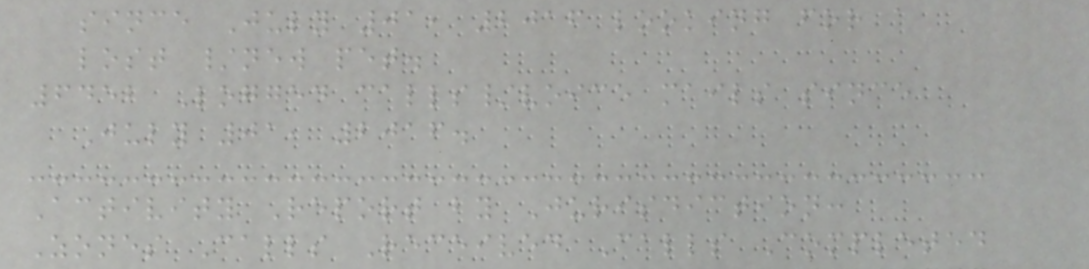since July 01, 2016 looking for a
lost /new pet.
6452 Logged calls/voice mails since
July 01, 2016.
Activity Report by Jurisdiction:
Zones Calls Received Calls Completed
